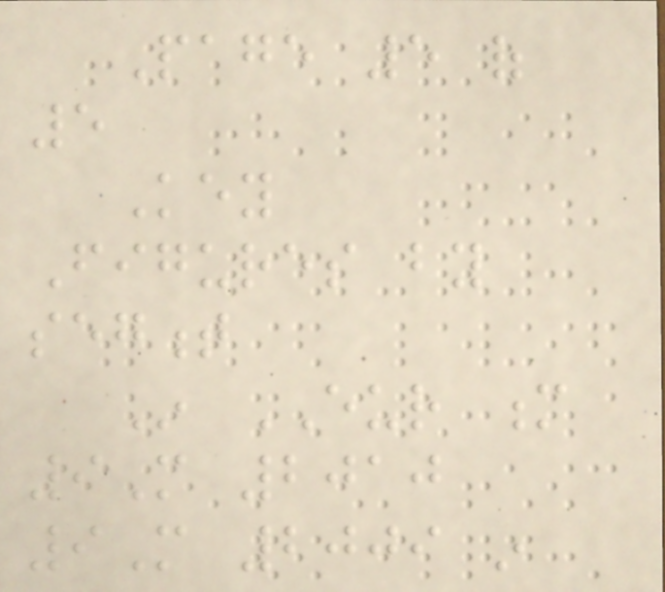Page 5 of
5
Key
Figures by
segment
In EUR m
9M 2010
9M 2009 in
